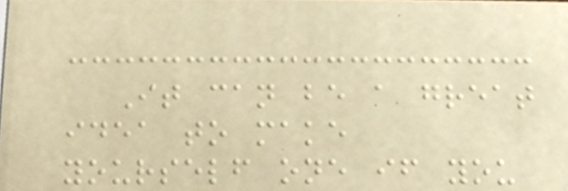It can be a great
idea to make
yourself one if you
